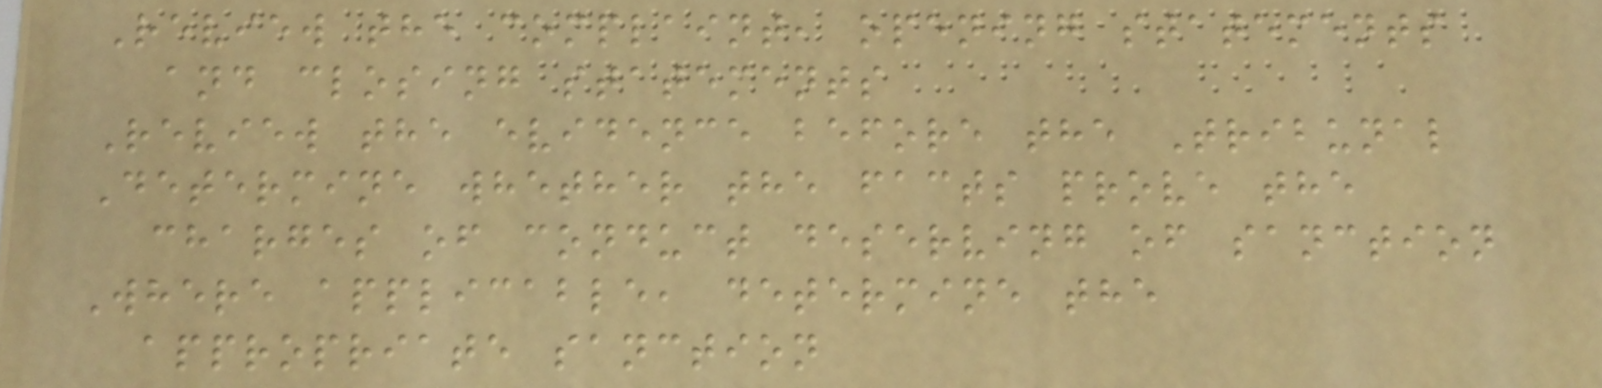Review the complaint, opening statements
and closing statements
Review the evidence before the Tribunal
Determine whether the facts prove the
charges of conduct deserving of sanction
Where applicable, determine the
appropriate sanction
